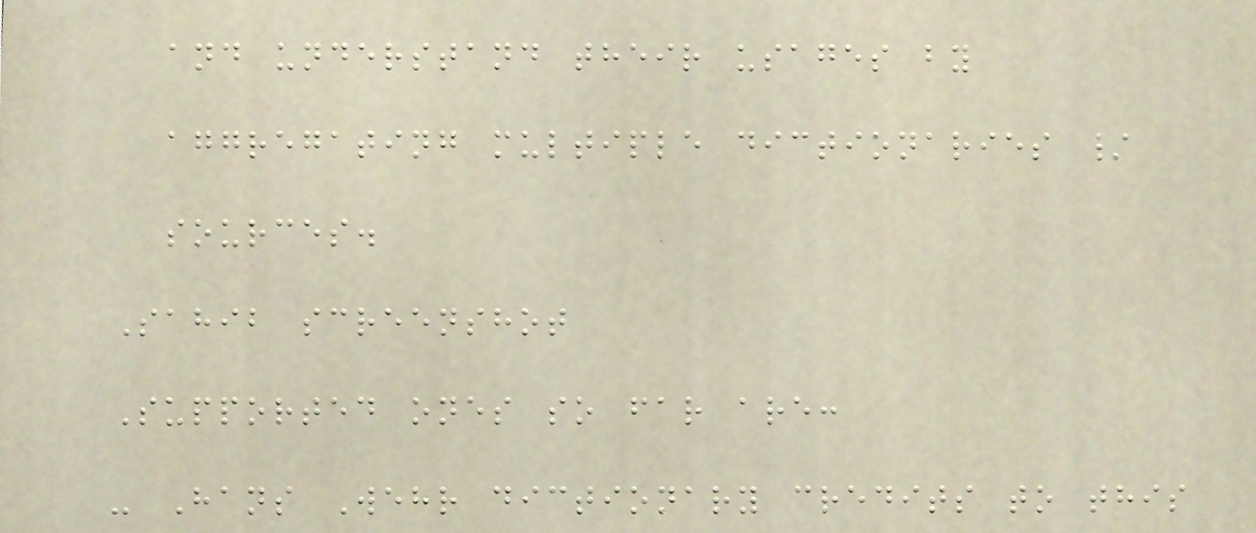and understand their usages by
aggregating multiple dictionaries /
sources.
Sahib screenshot
Supported ones so far are:
- Hans Wehr dictionary credits to this
